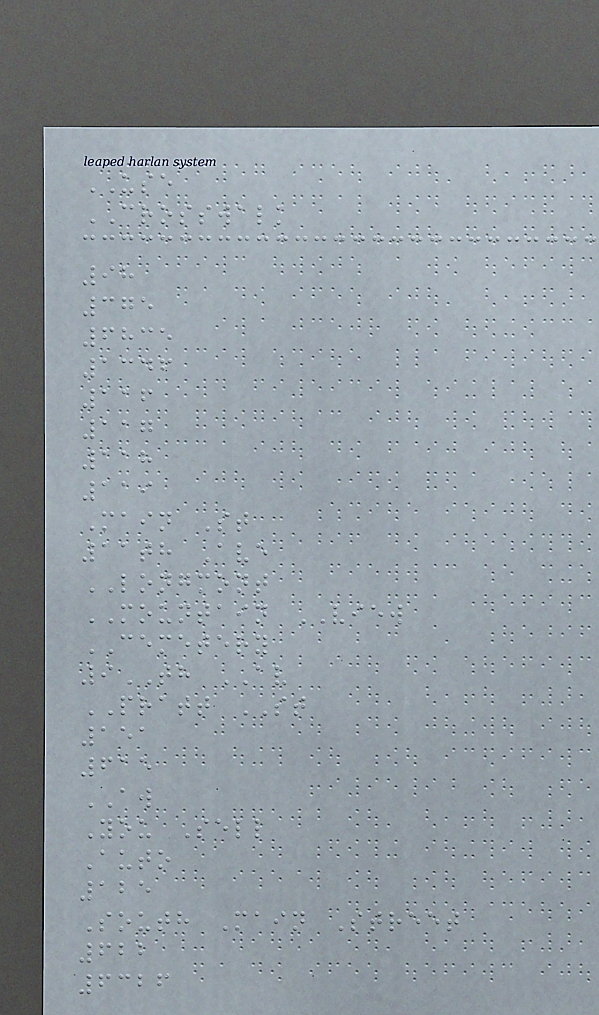USE
CROSSWALK
98
375
6835
1346
116
117
118
119
Main St
11th Ave
LONGMONT
MOUNTAIN VIEW
CEMETERY
9TH AV
PRATT ST
151
615
AW
You Sell
Auto
125
South Main Street
622
6326
